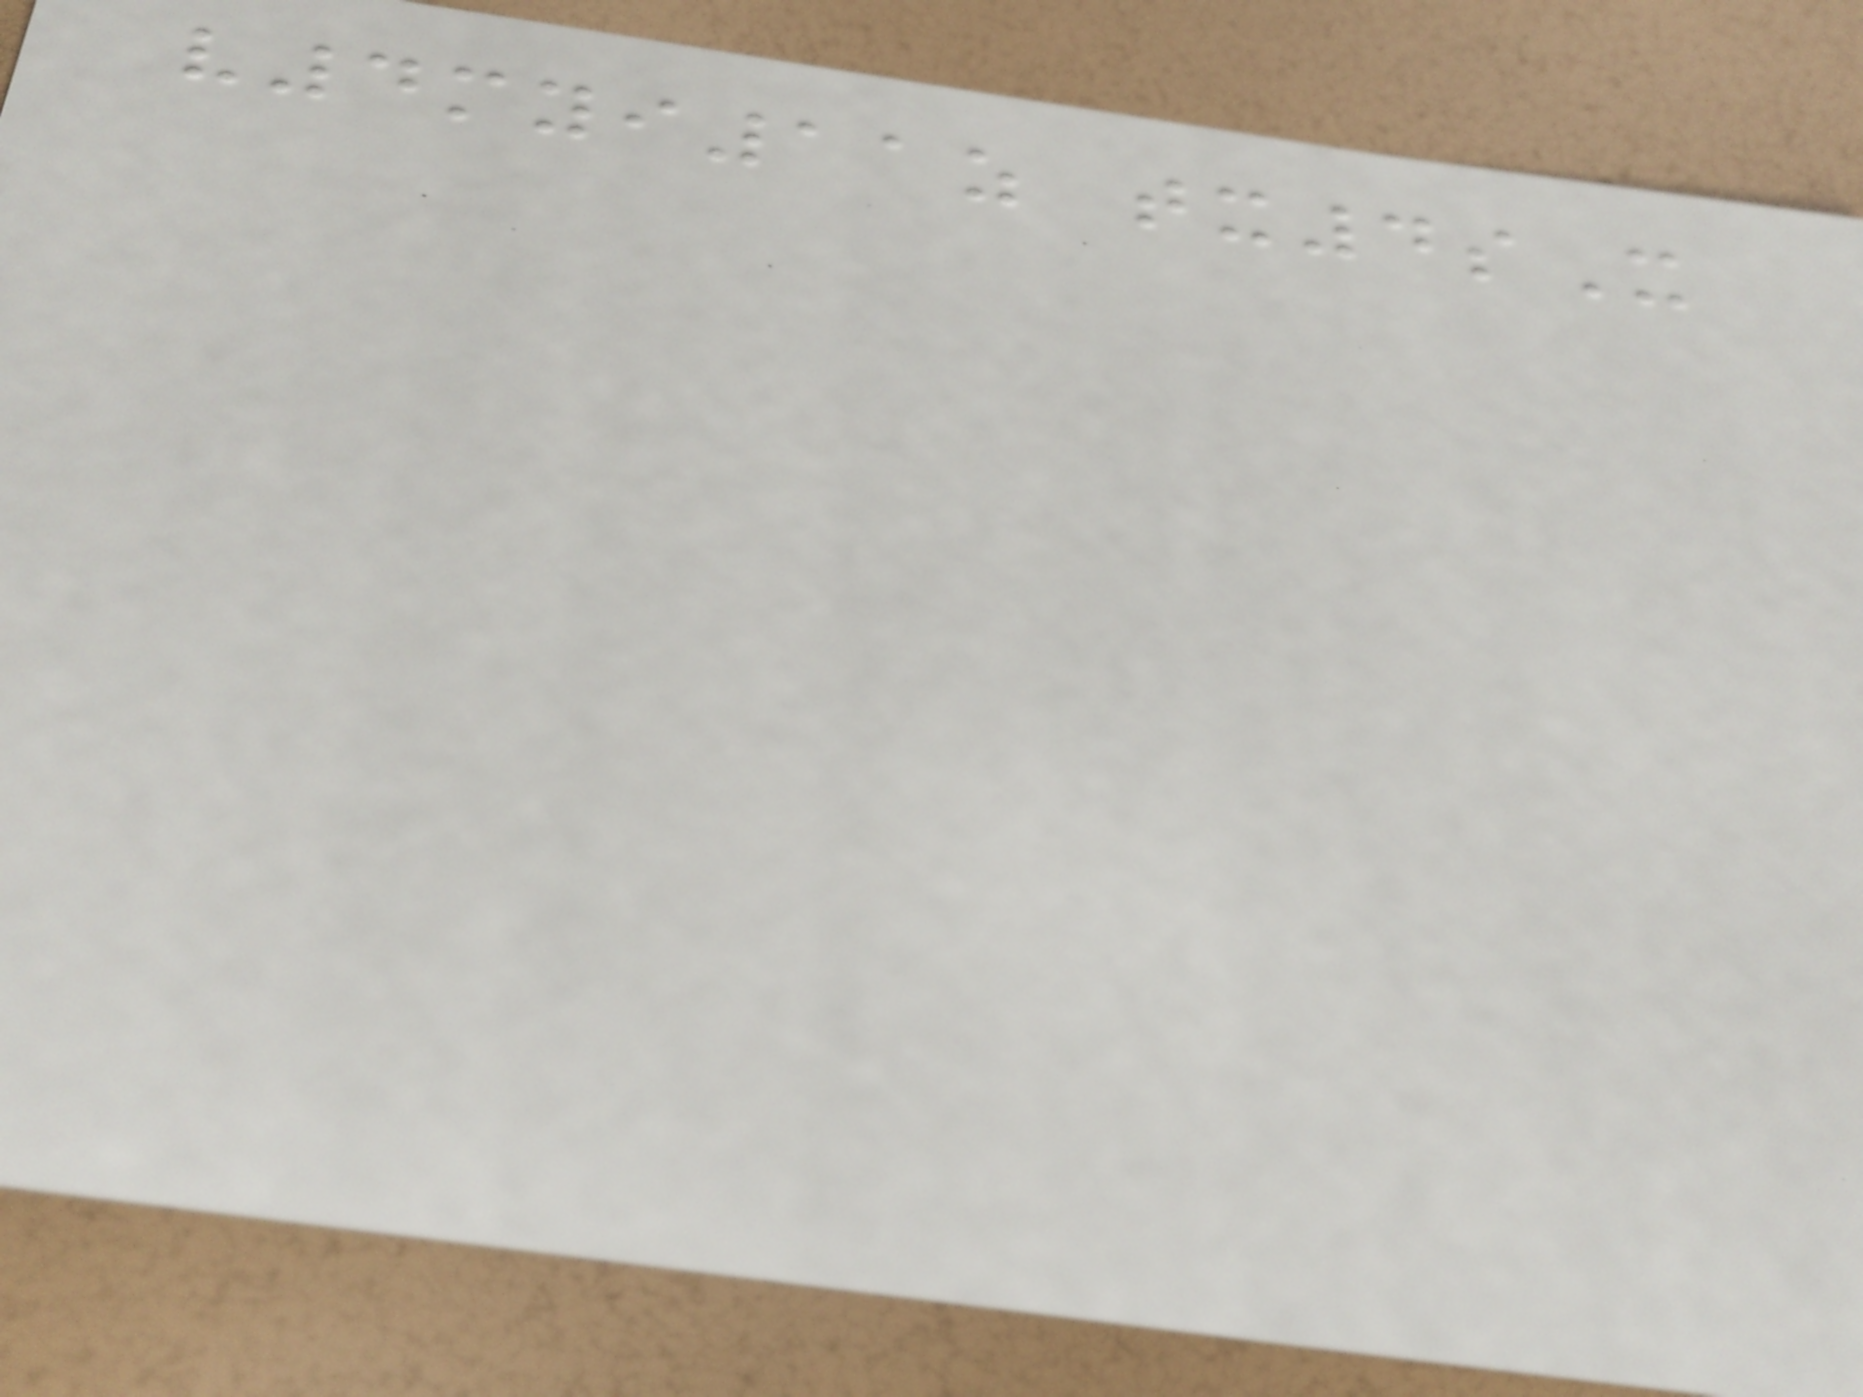v4myi11z tx4sX
